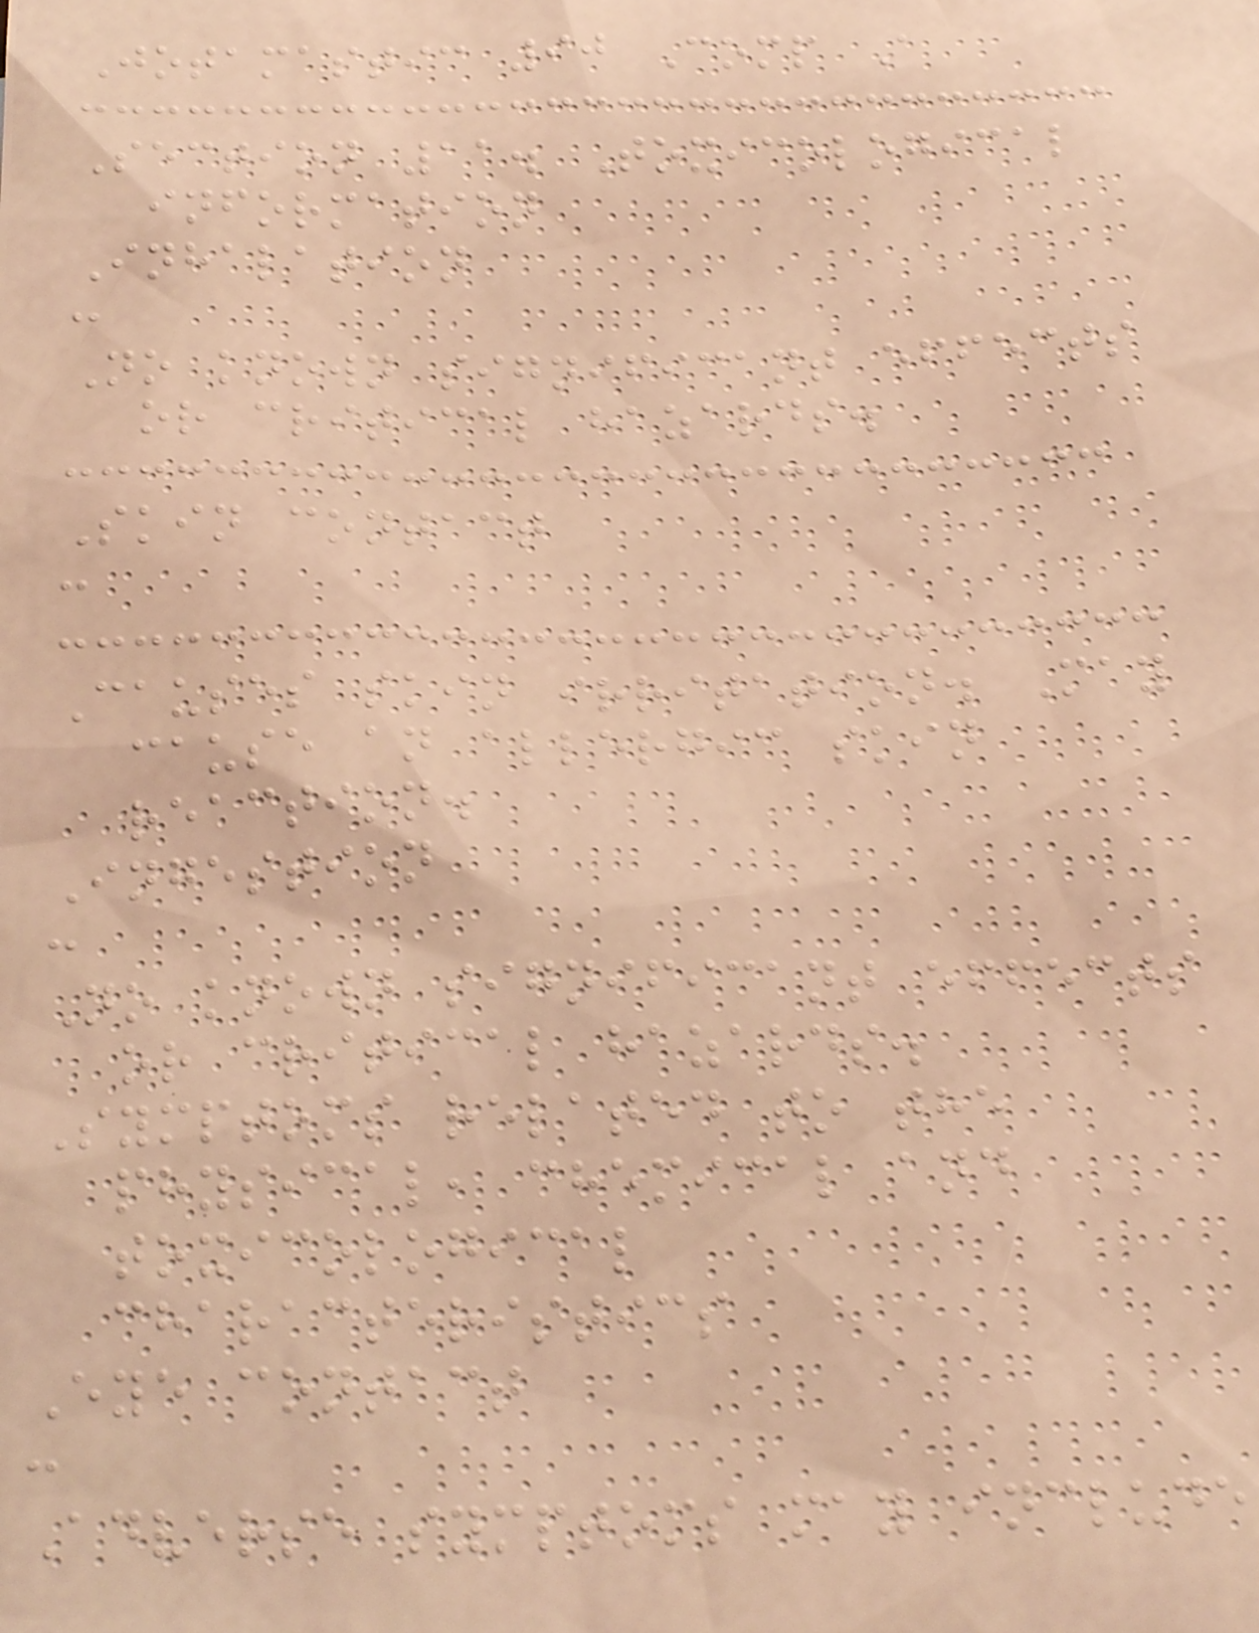Jotamastic 90 Comp A
Section 11. Toxicological
information
Inhalation
:
No known significant effects
or critical hazards.
Skin contact
:
Causes skin irritation. May
cause an allergic skin
reaction.
Ingestion
:
No known significant effects
or critical hazards.
Symptoms related to the
physical, chemical and
toxicological
characteristics
Eye contact
:
Adverse symptoms may include
